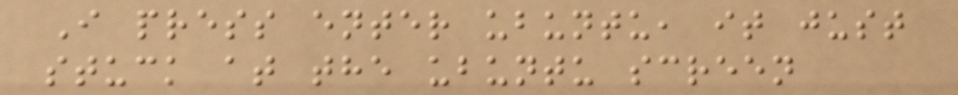I press enter ubuntu, it just
stuck at the ubuntu screen
